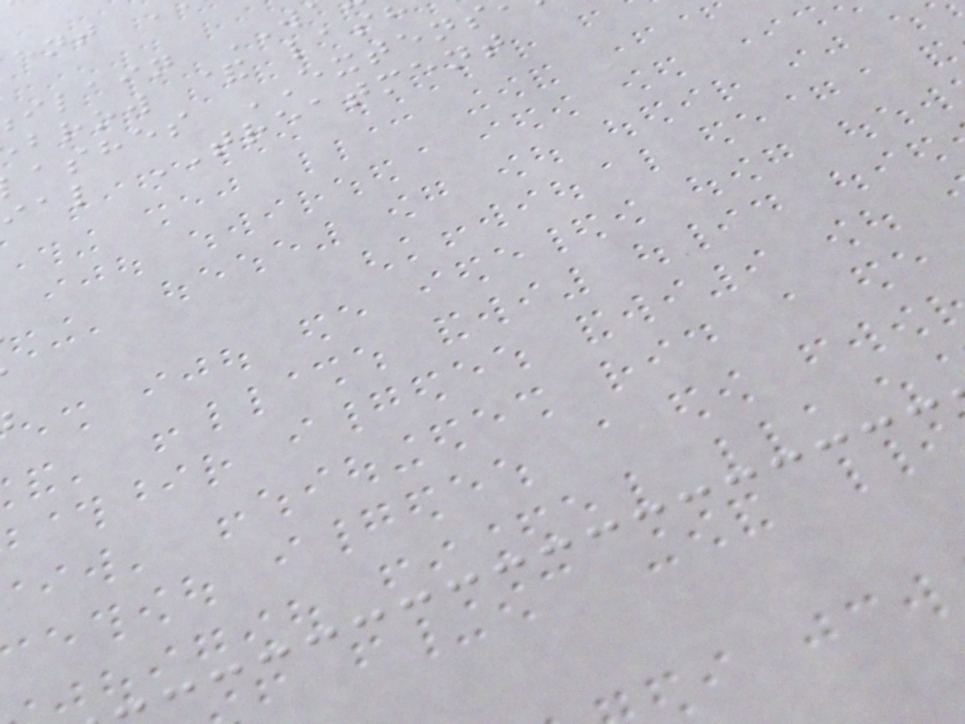ilain
brow &
ashes EXTENS
ial TREATMENT
